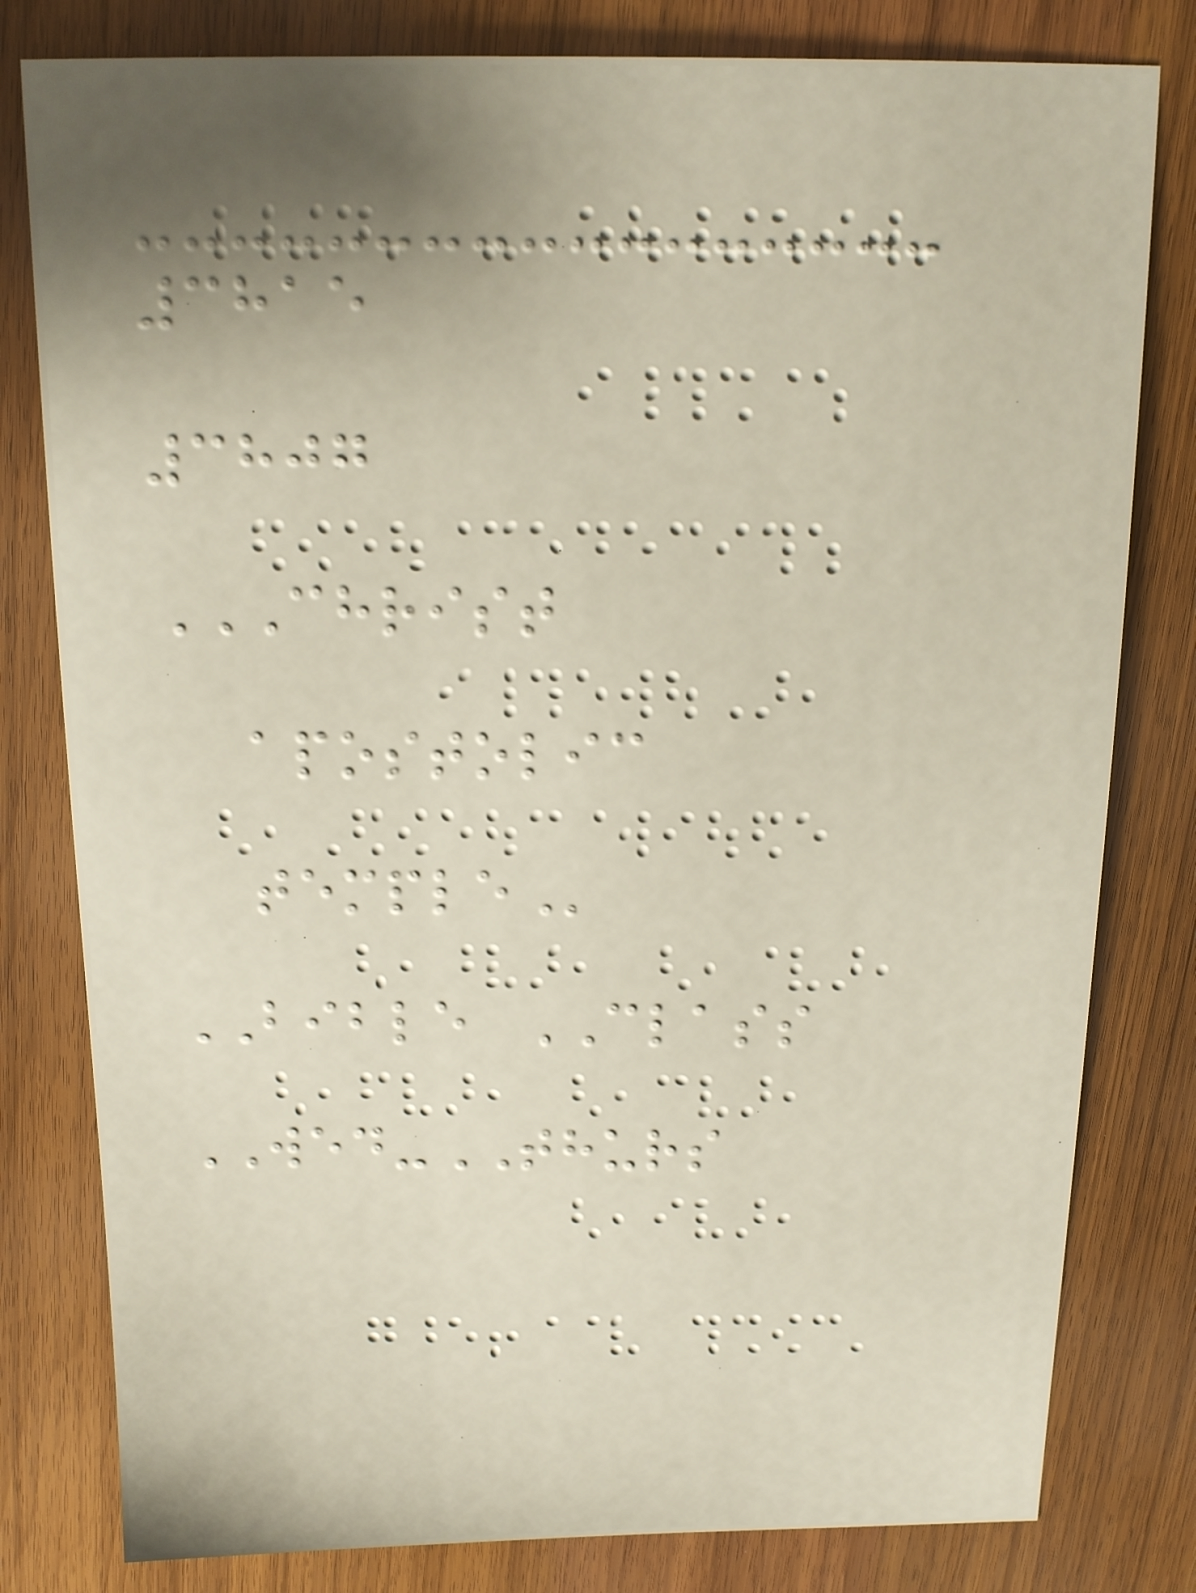3815
3807
CHRIST
APOSTOLIC
TEMPLE
BIBLE CLASS
WED-THURS
